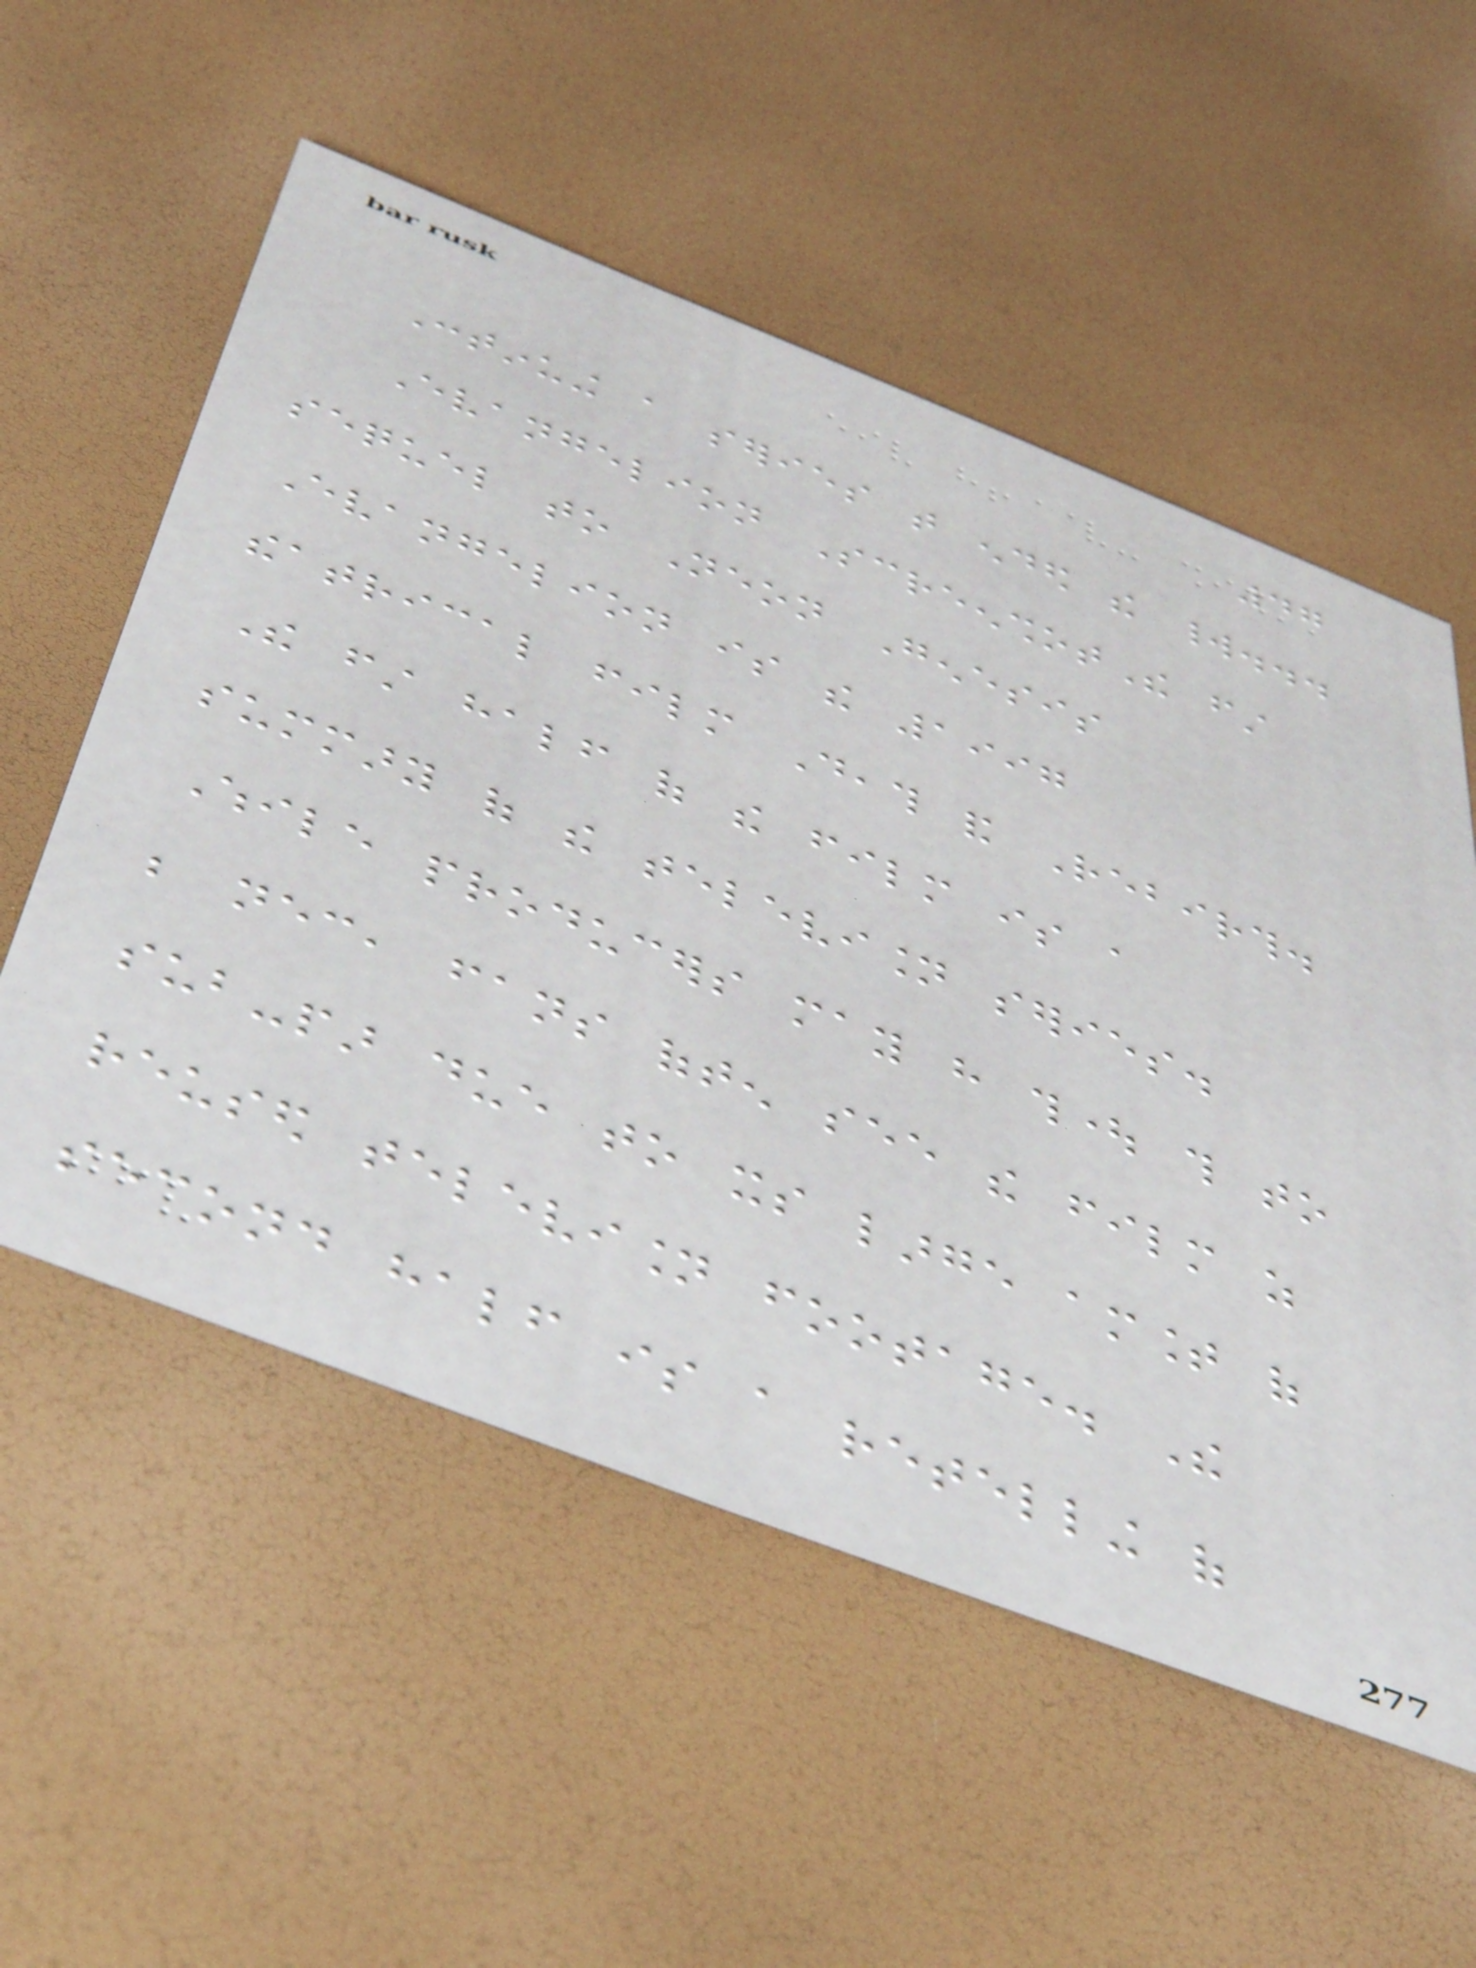47
Continuing a series that ended the world...
Evangelion ScreenshotThe first
sequel to Neon Genesis
Evangelion is the 1997
theatrical film Death and Rebirth.
The first half of the film is a
summary of the television series.
While producers may have thought this to
be necessary, fans often see the film as
sub-par due to its large amount of
reused television footage. The
second half is a retelling of
